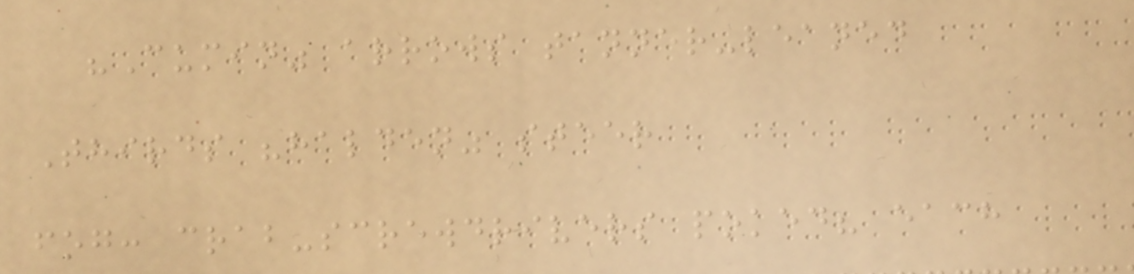"Cumin" arrows tanner-leaned
Thirds "halden" steer
fog: crab-screwdrivers poked? each
